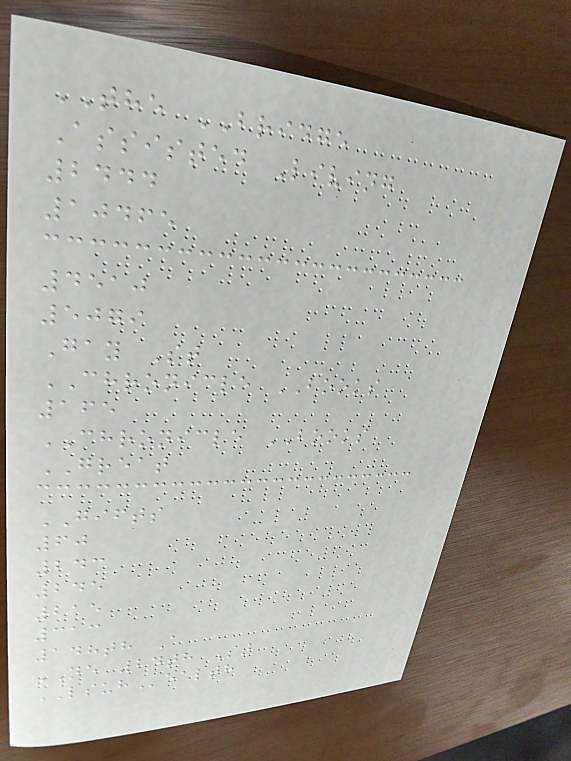THE BRIDGE
Assisted Living
2444
10465
4510
5079
Gay St
CHRONICLE BOOKS
165
CHRONICLE BOOKS
GREAT
GIFTS
60
243
245
215
313
148th A
NE 24th St
LSUHealth
